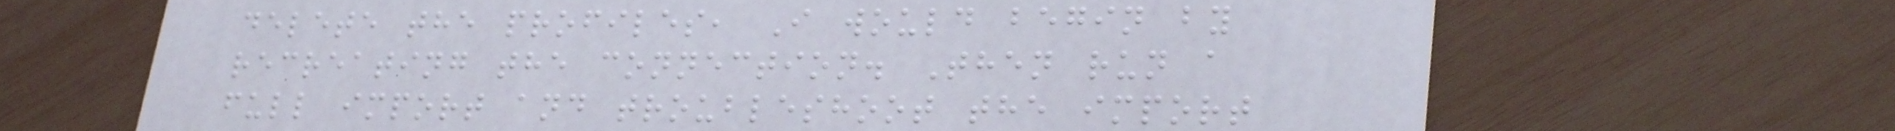delete the profiles, I would begin by
recreating the connection. Then run a
full import and troubleshoot the import
